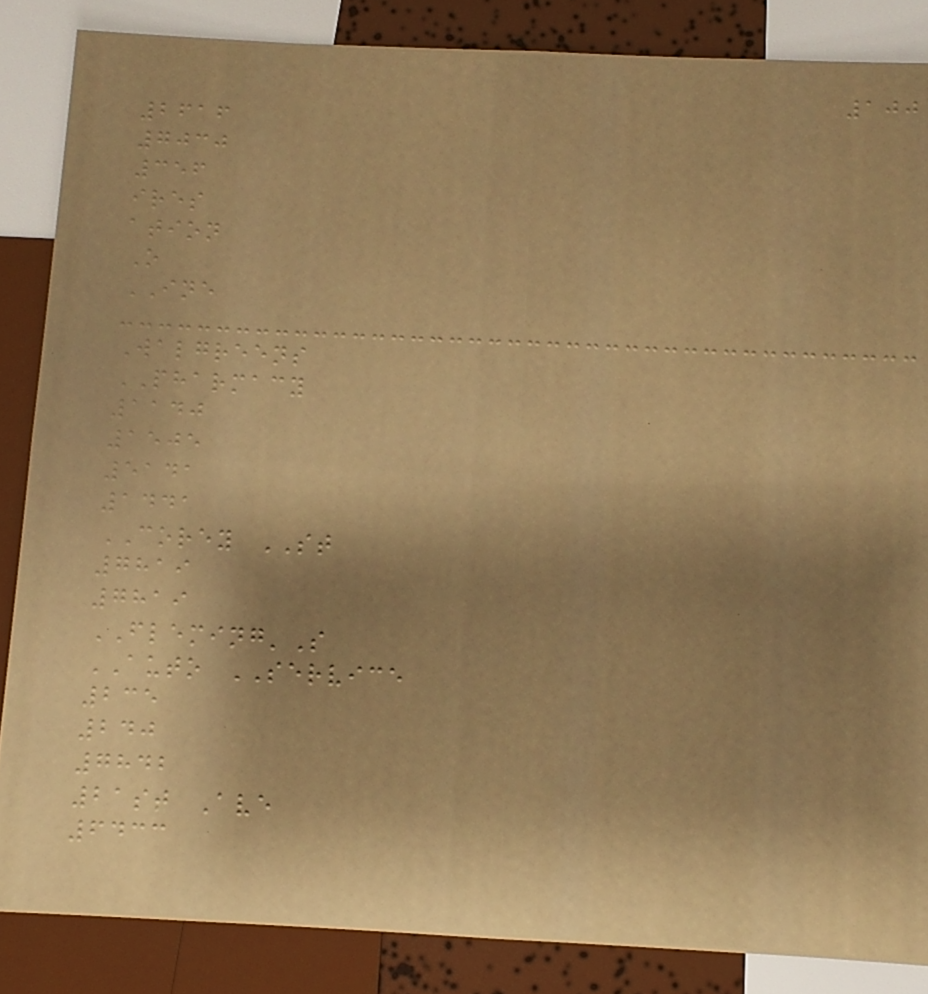100
2616
7030
356
ires
ation
O
INE
Walgreens
PHARMACY
1140
1505
5141
1441
COREY ST
7819
7819
FLEMING'S
AUTO SERVICE
235
240
7842
21st Ave
6433
